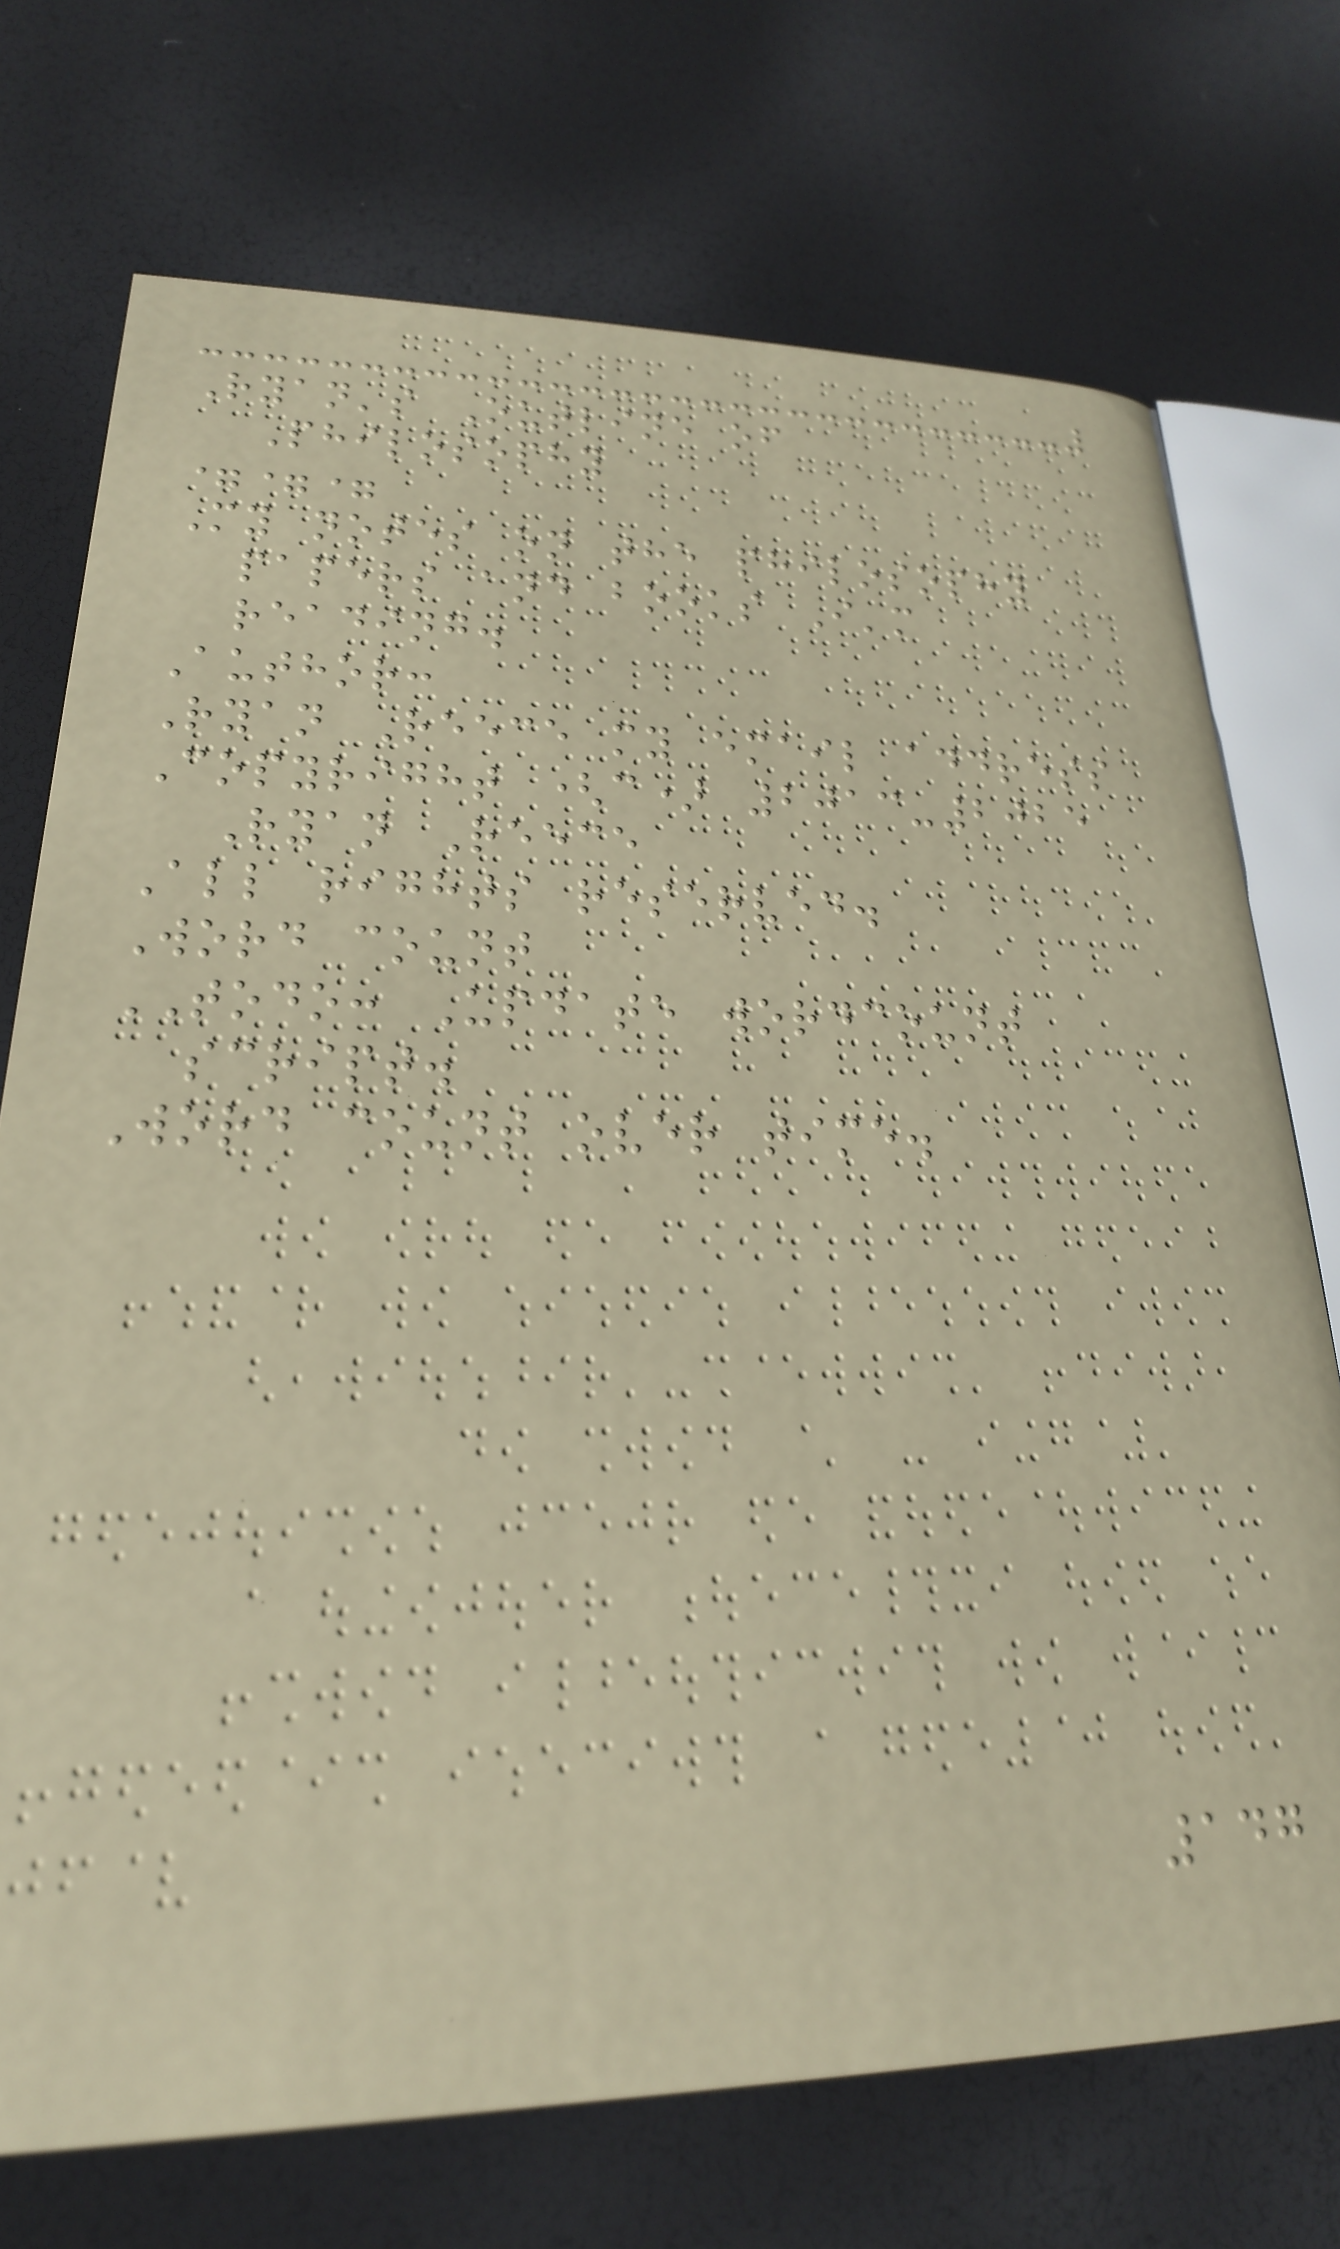Ryan's Outline of
Philosophy
===
My notes on the philosophy
papers and books I'm
reading.
Author:
Ryan Reece my email address
Copyright (c) 2013-2025
Ryan Reece
All rights reserved.
Word count
TODO: Update wordcount
script.
Word count over time.
147
